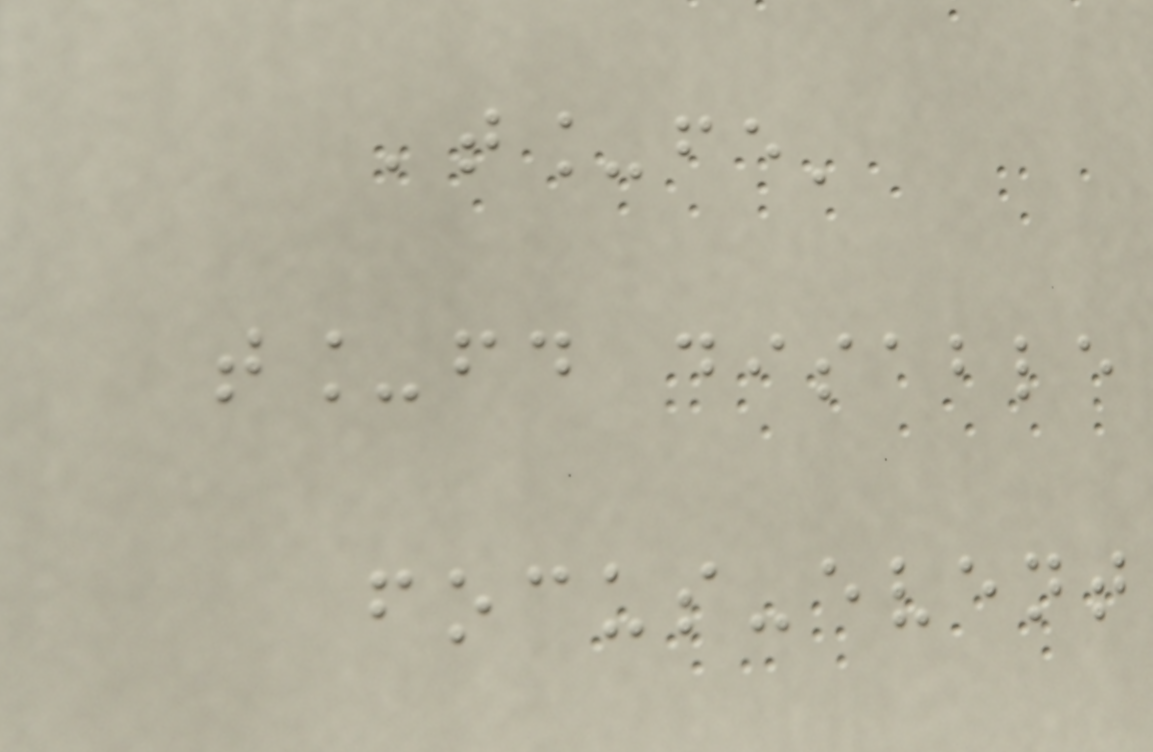't_fe'
t_fd disable
focus-event
